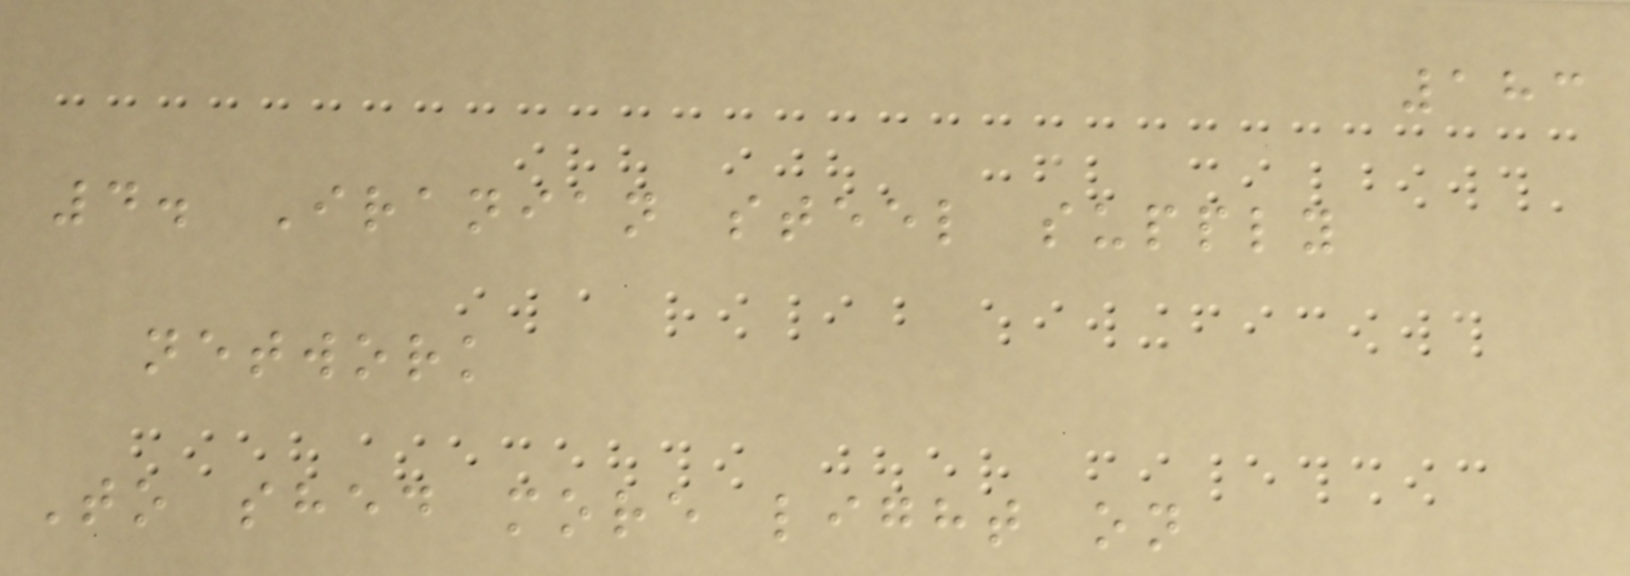183
4. Iranian steel supply
network
To shed more light on
